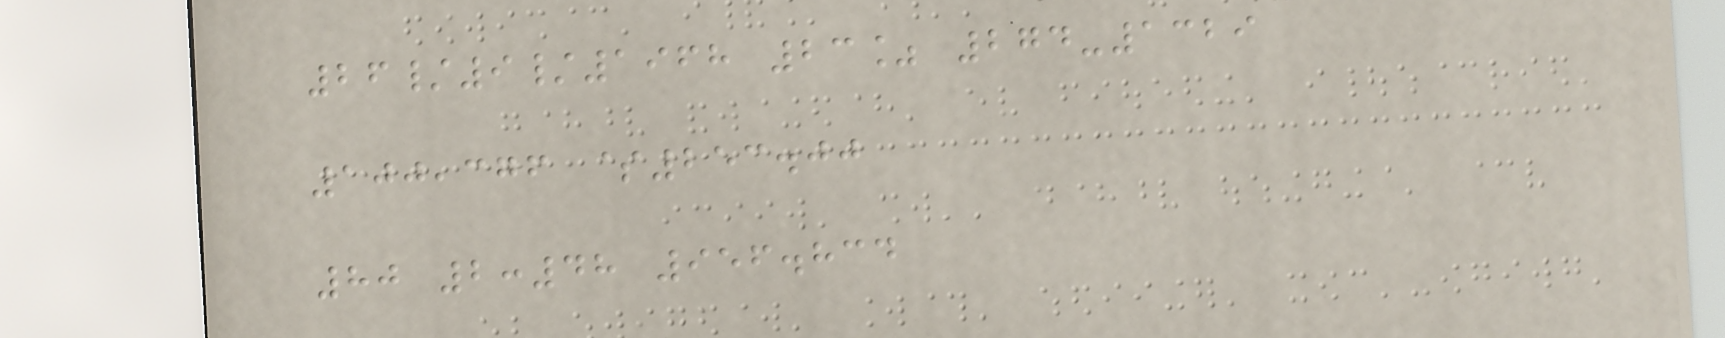26/9/1968 23% 274-1329
100,376 $253.00
80 2:48 956.834
